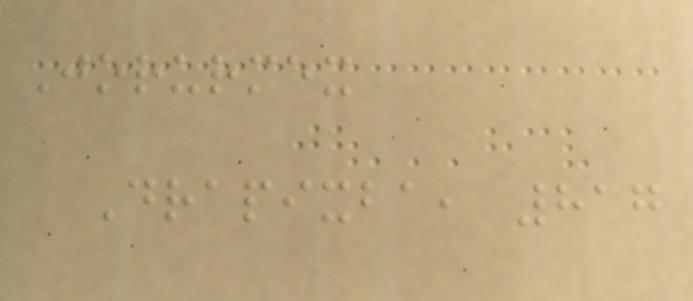Jorurmex
Drapixba, 817
